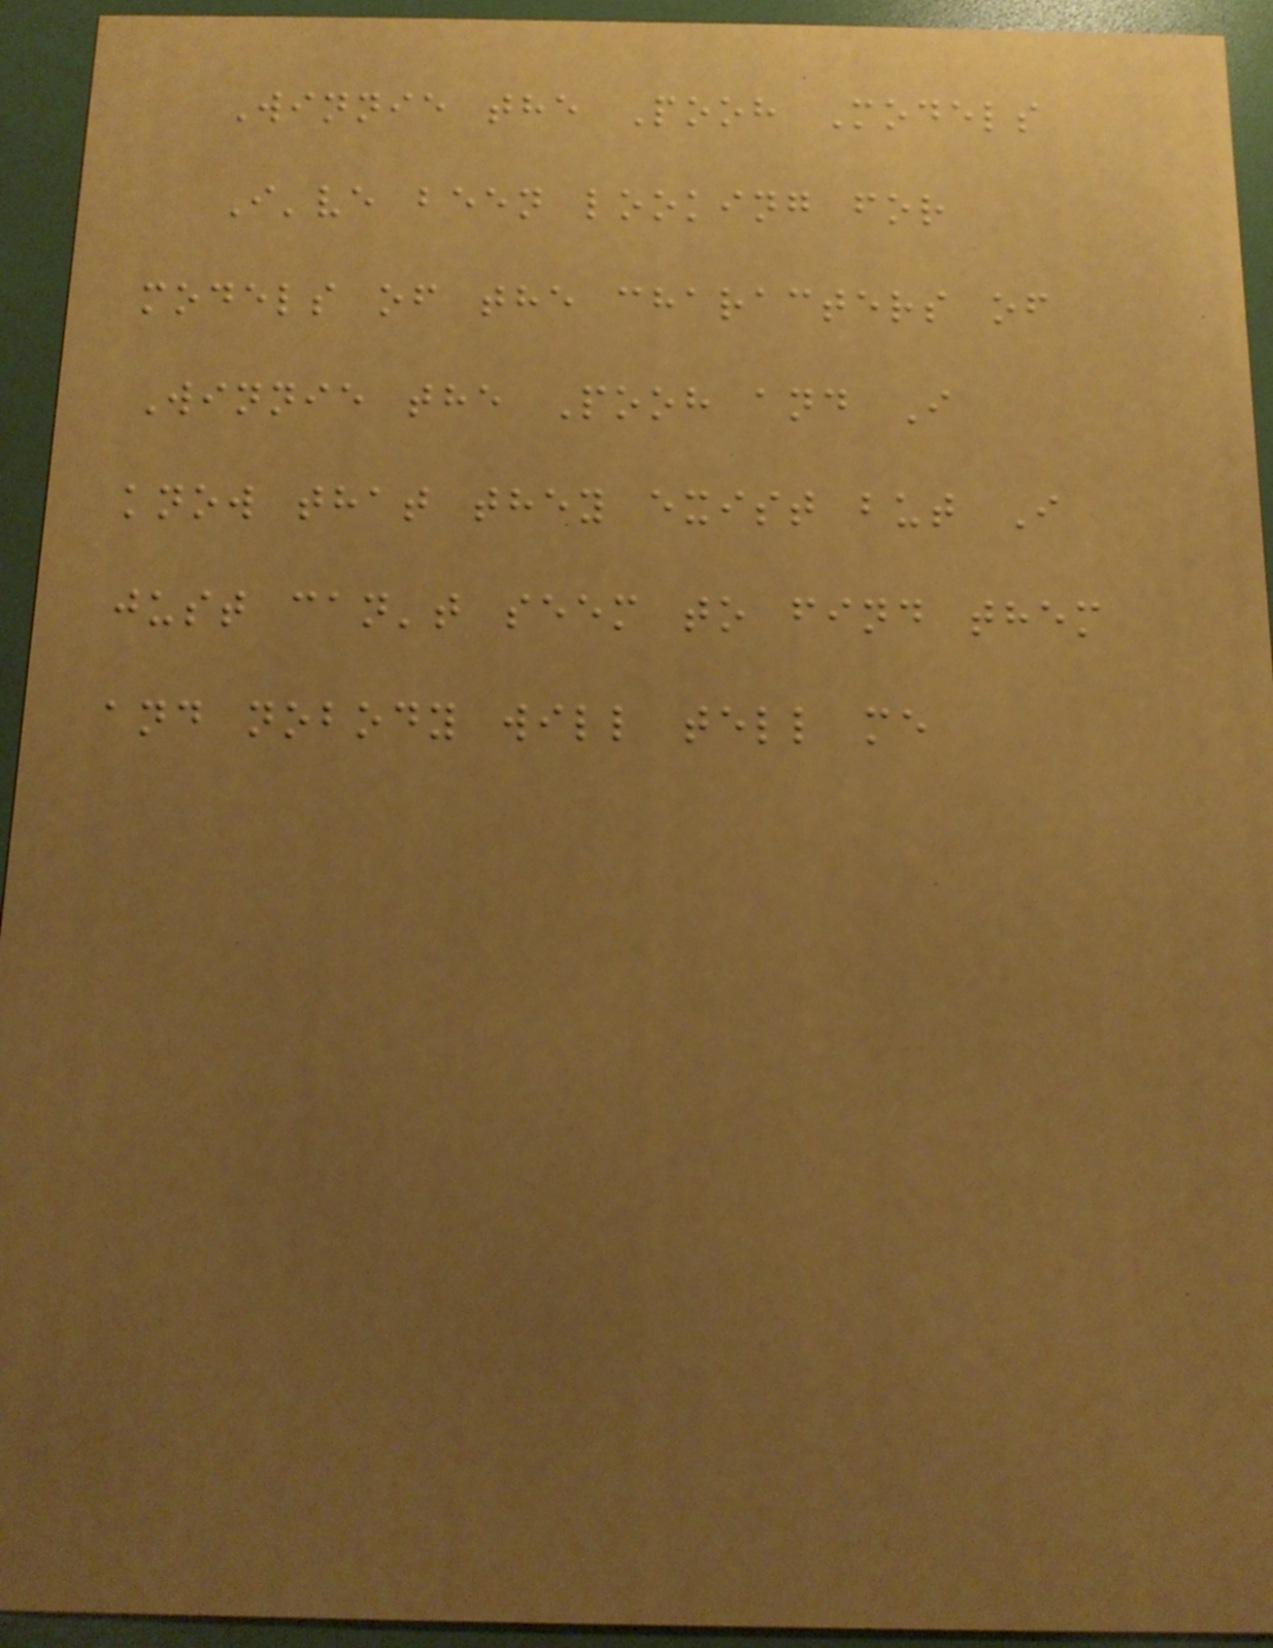Winnie the Pooh Models
I've been looking for
models of the characters of
Winnie the Pooh and I
know that they exist but I
just can't seem to find them
and nobody will tell me
